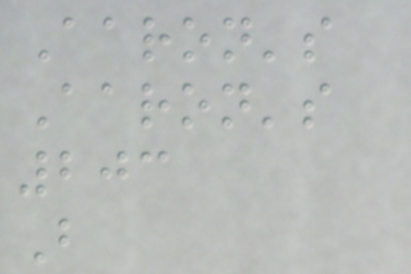Aaron's
Aaron's
203
B
